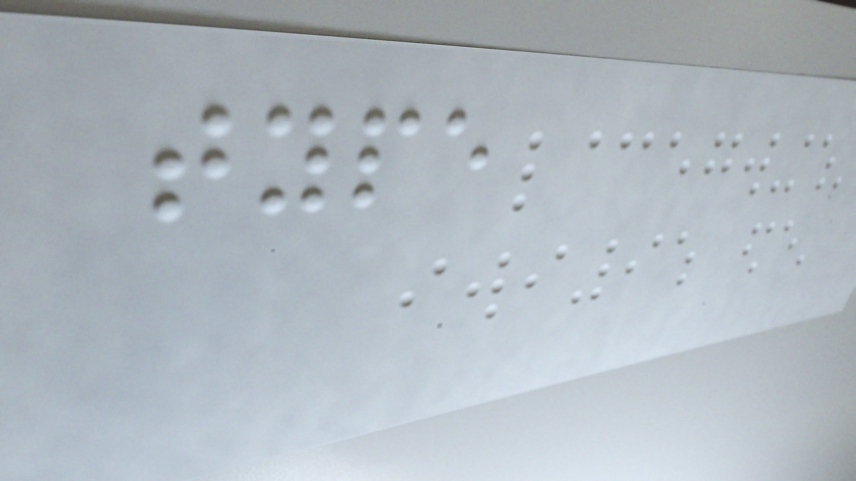type
